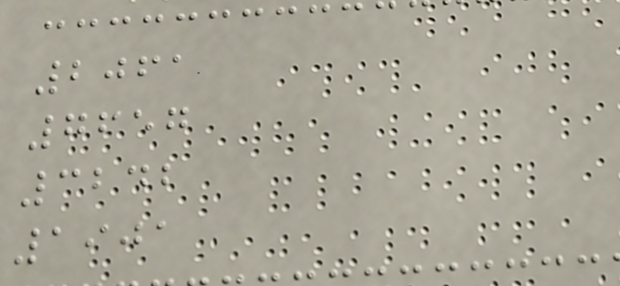2061
7657
3242
1901
